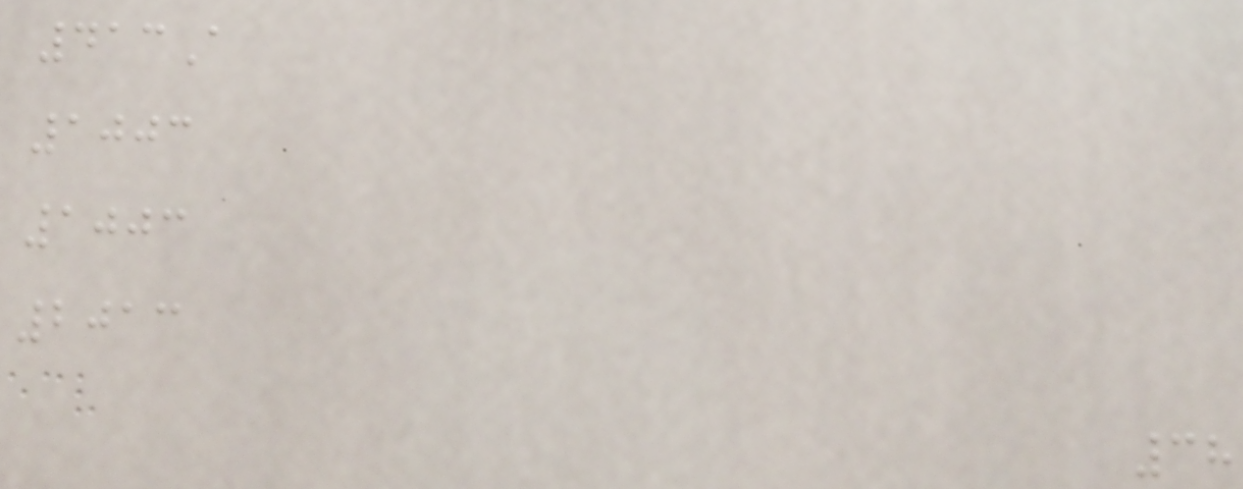413A
1003
1003
2013
38
